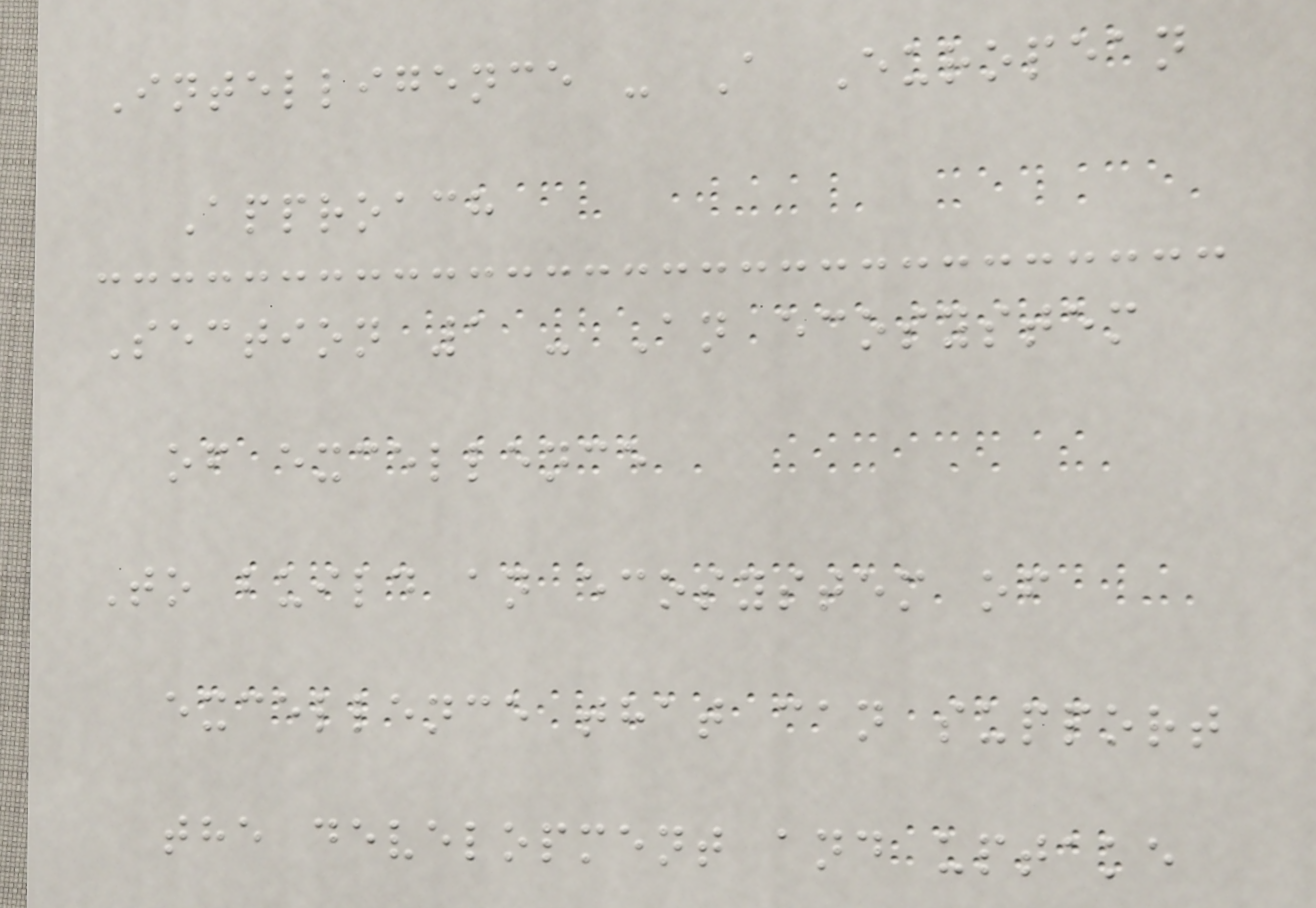Intelligence - A European
Approach
Section 1 - An ecosystem
of excellence
To build an ecosystem of
excellence that can support
the development and uptake
